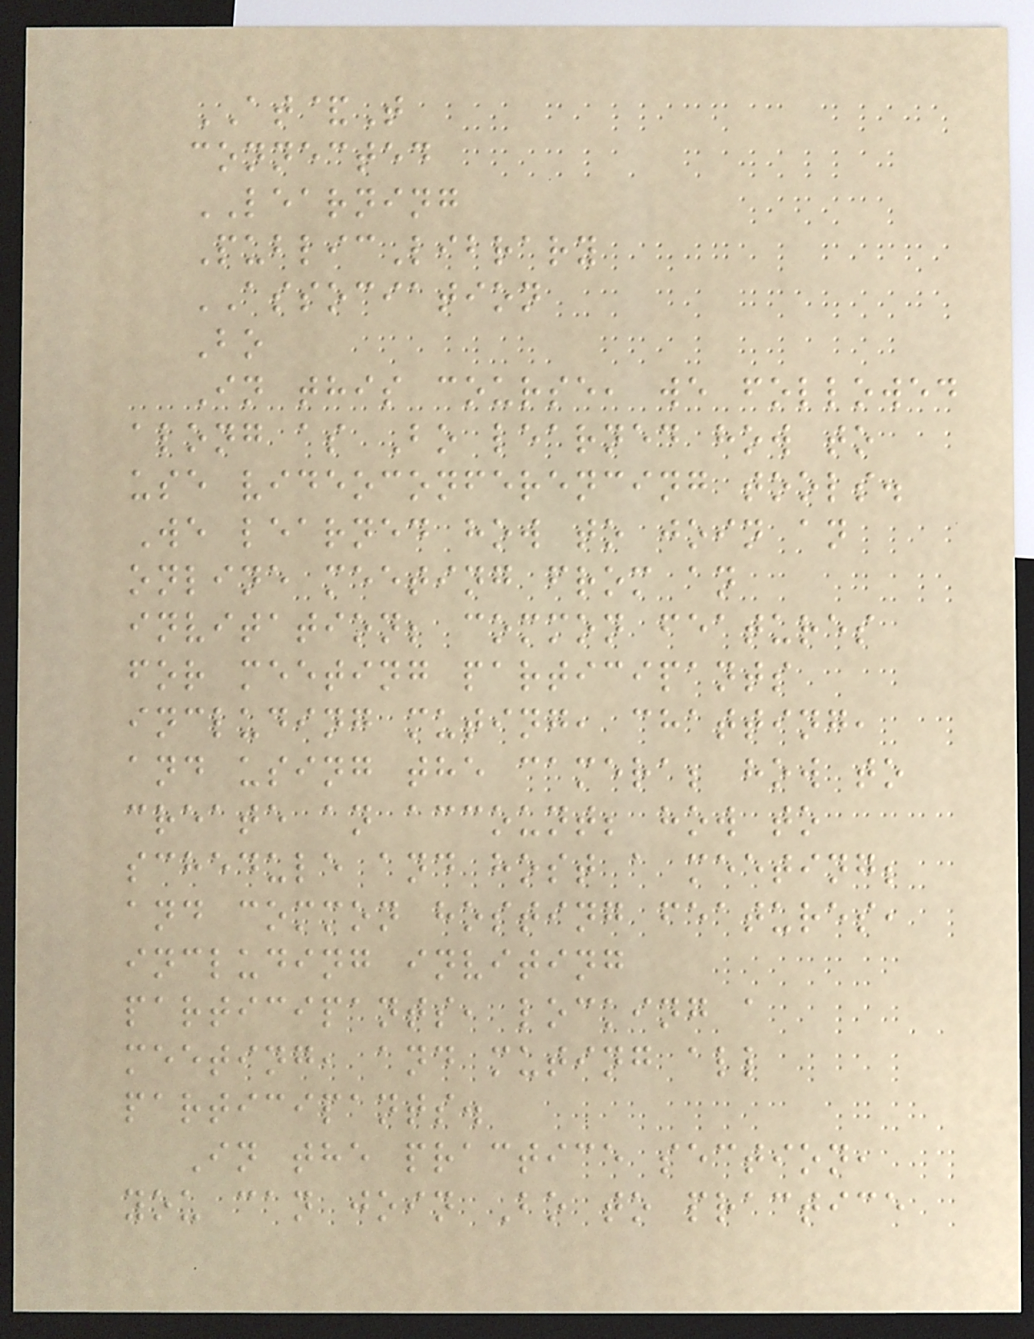AT&T
connected
LEARNING
PublicLibrary
ASSOCIATION
Bo
In this course, we followed
along as Bo learned how to
use videoconferencing tools.
We learned how to join an
online meeting from an
invitation; common features
for meeting participants
including muting, chatting,
and using the camera; how to
create an account; how to
schedule and host a meeting;
and common hosting features,
including inviting
participants, locking a
meeting, and muting all
participants.
In the practice section,
you can join Bo to practice
